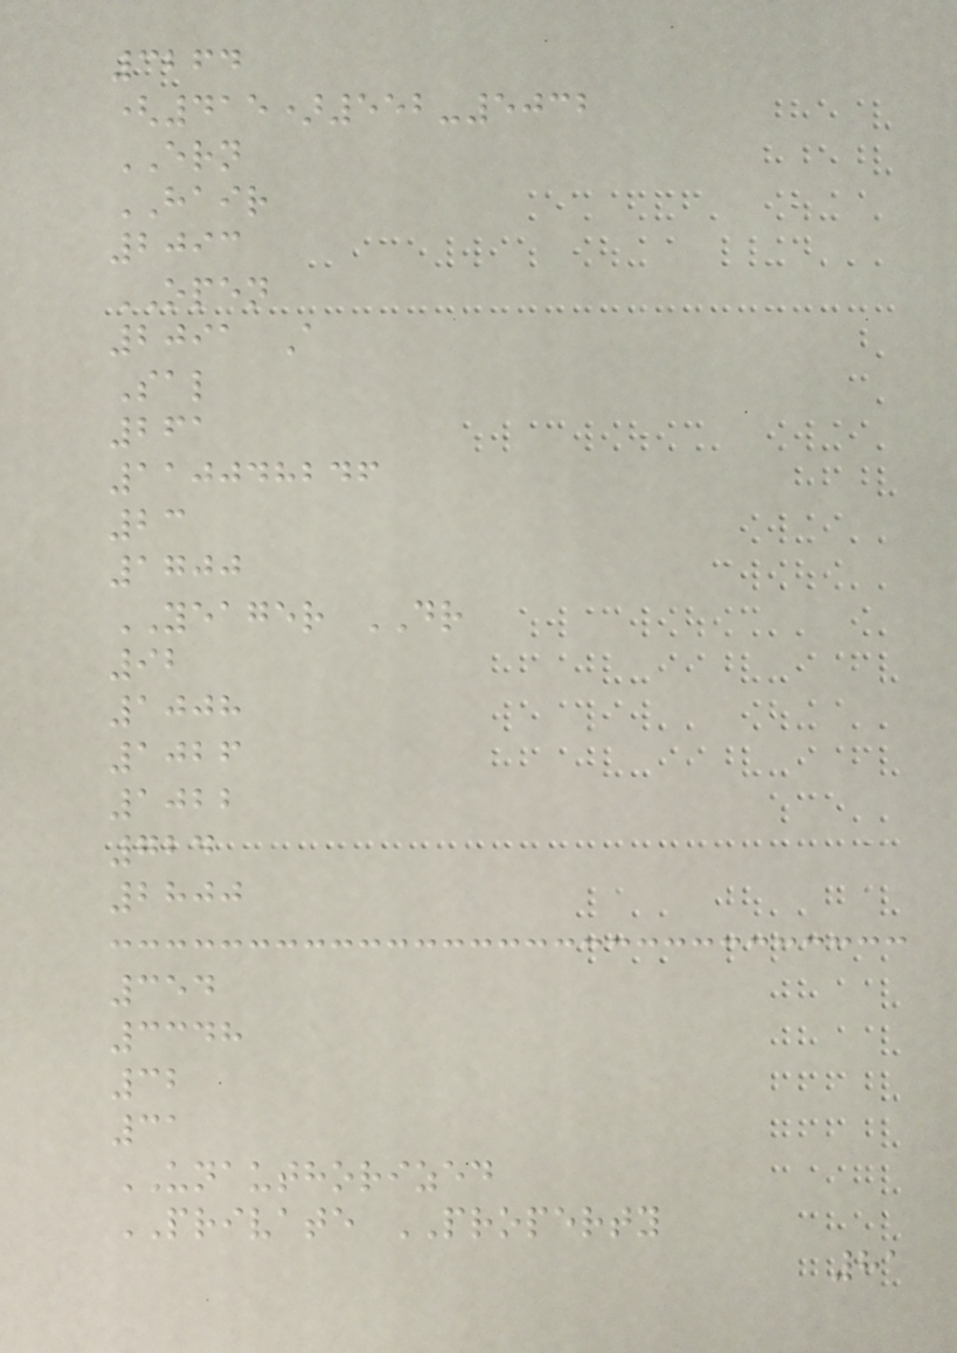3264
(415)552-5032
ERN
HAIR
2093
OPEN
2091 A
Sal
261
110048246
23
1700
YEAGER DR
92
1008
1026
1022
724
2800
354
3348
32
31
UNAUTHORIZED
PRIVATE PROPERTY
81
